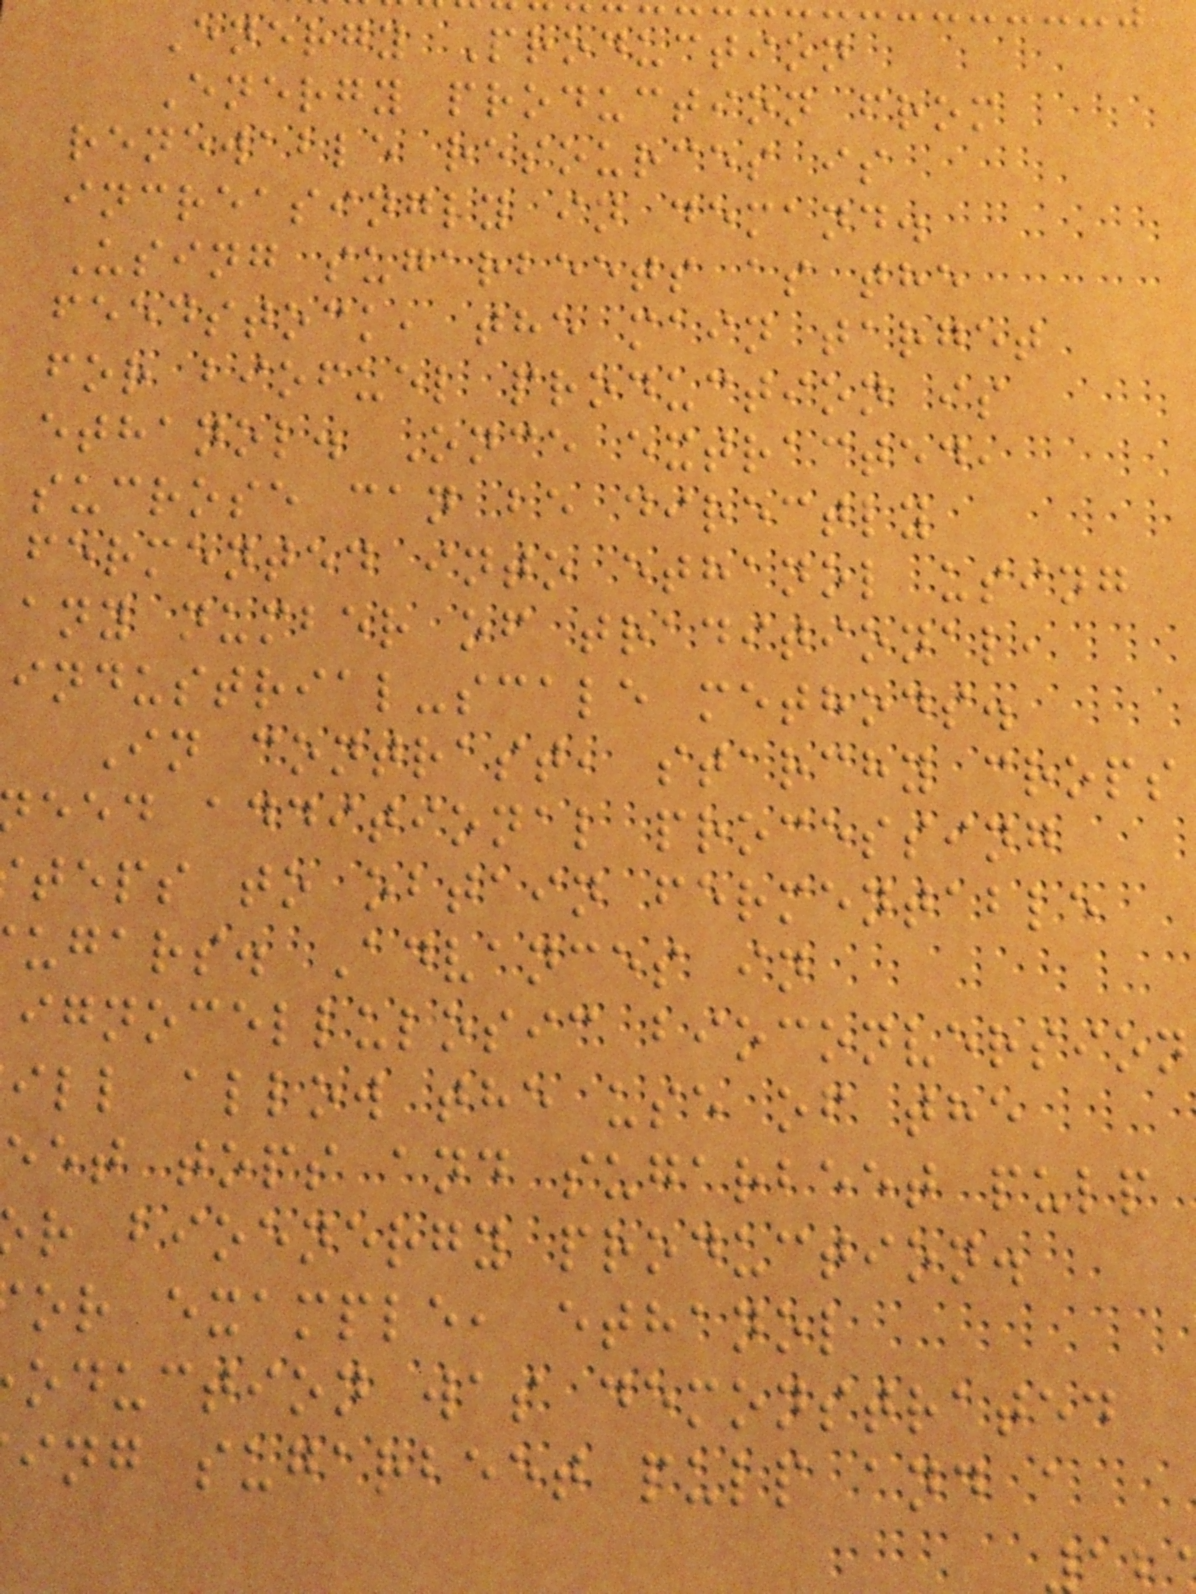Energy Production
Energy production from
renewable resources is
increasingly in demand.
Using sugarbeets as the
feedstock, the main target
for biofuel production is
ethanol. Once extracted,
sucrose can be directly
fermented into ethanol using
any number of traditional,
industrial-scale methods.
In contrast, starchy crops
eed additional processing
teps to obtain fermentable
ugars. Advances in
ignocellulosic bioconversion
ill allow the use of the
eet tops and sugarbeet pulp
r bioenergy production.
or example, ethanol
oduction was demonstrated
ing sugarbeet pulp and a
